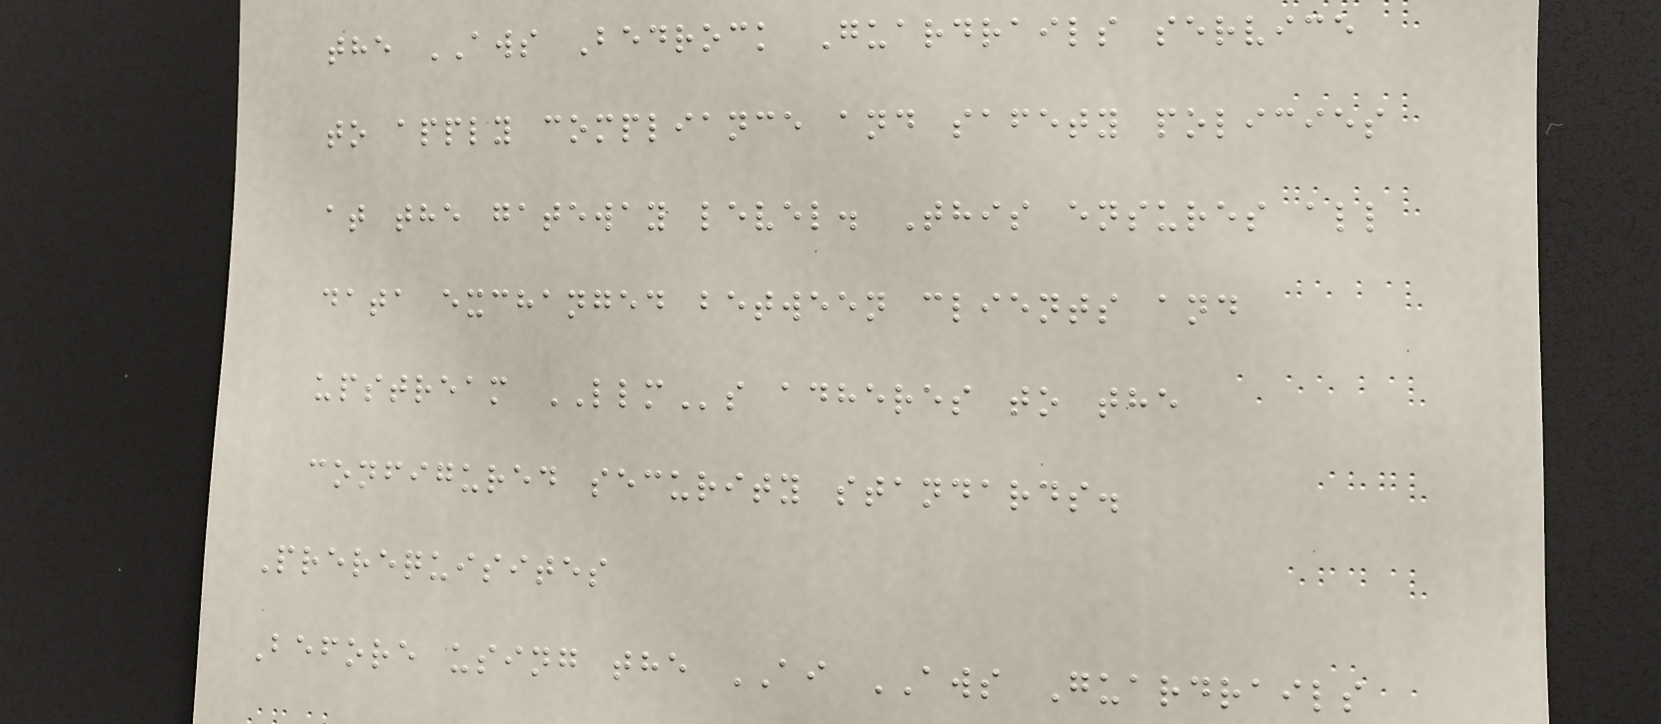the AWS Bedrock Guardrails service
to apply compliance and safety policies
at the gateway level. This ensures all
data exchanged between clients and
upstream LLMs adheres to the
configured security standards.
Prerequisites
Before using the AI AWS Guardrails
